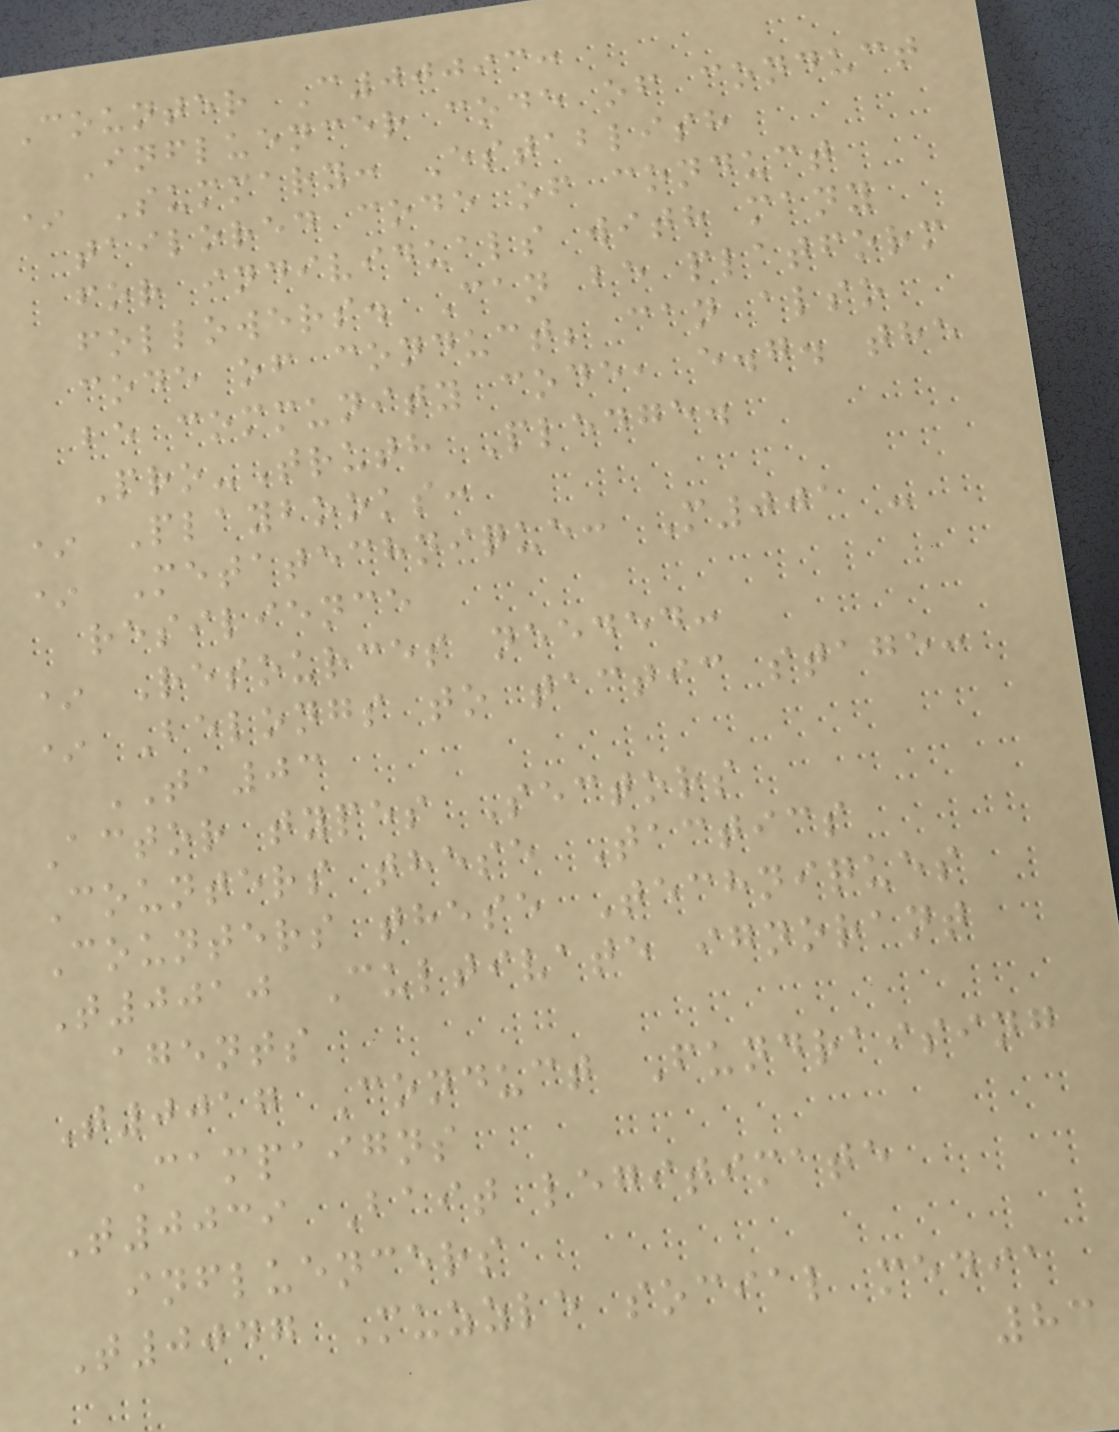Counter C00093:
Influencer code of conduct
* Summary: Establish
tailored code of conduct
for individuals with many
followers. Can be platform
code of conduct; can also
be community code, e.g. the
Pro-Truth Pledge.
* Playbooks:
* Metatechnique: M001 -
resilience
* Resources needed:
* Belongs to tactic stage:
TA03
Actor types Sectors
Counters these Tactics
Counters these Techniques
T0010 Cultivate ignorant
agents
T0017 Conduct Fundraising
Campaigns
T0039 Bait legitimate
influencers
T0047 Muzzle social media
83
